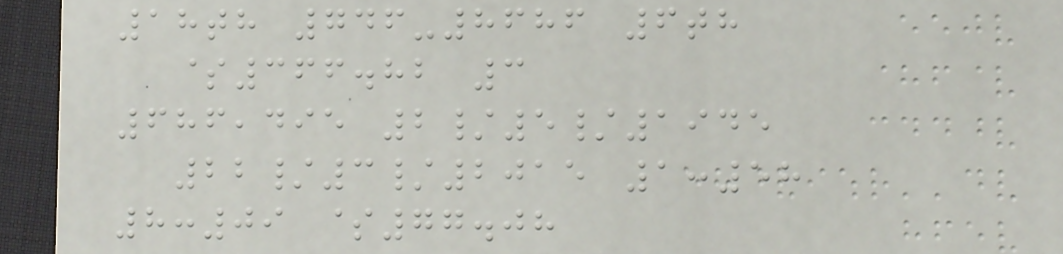18th 746-8686 6th
$366.82 3
686,495 2/5/1945
22/3/2015 1:58
8:09 $77.08
